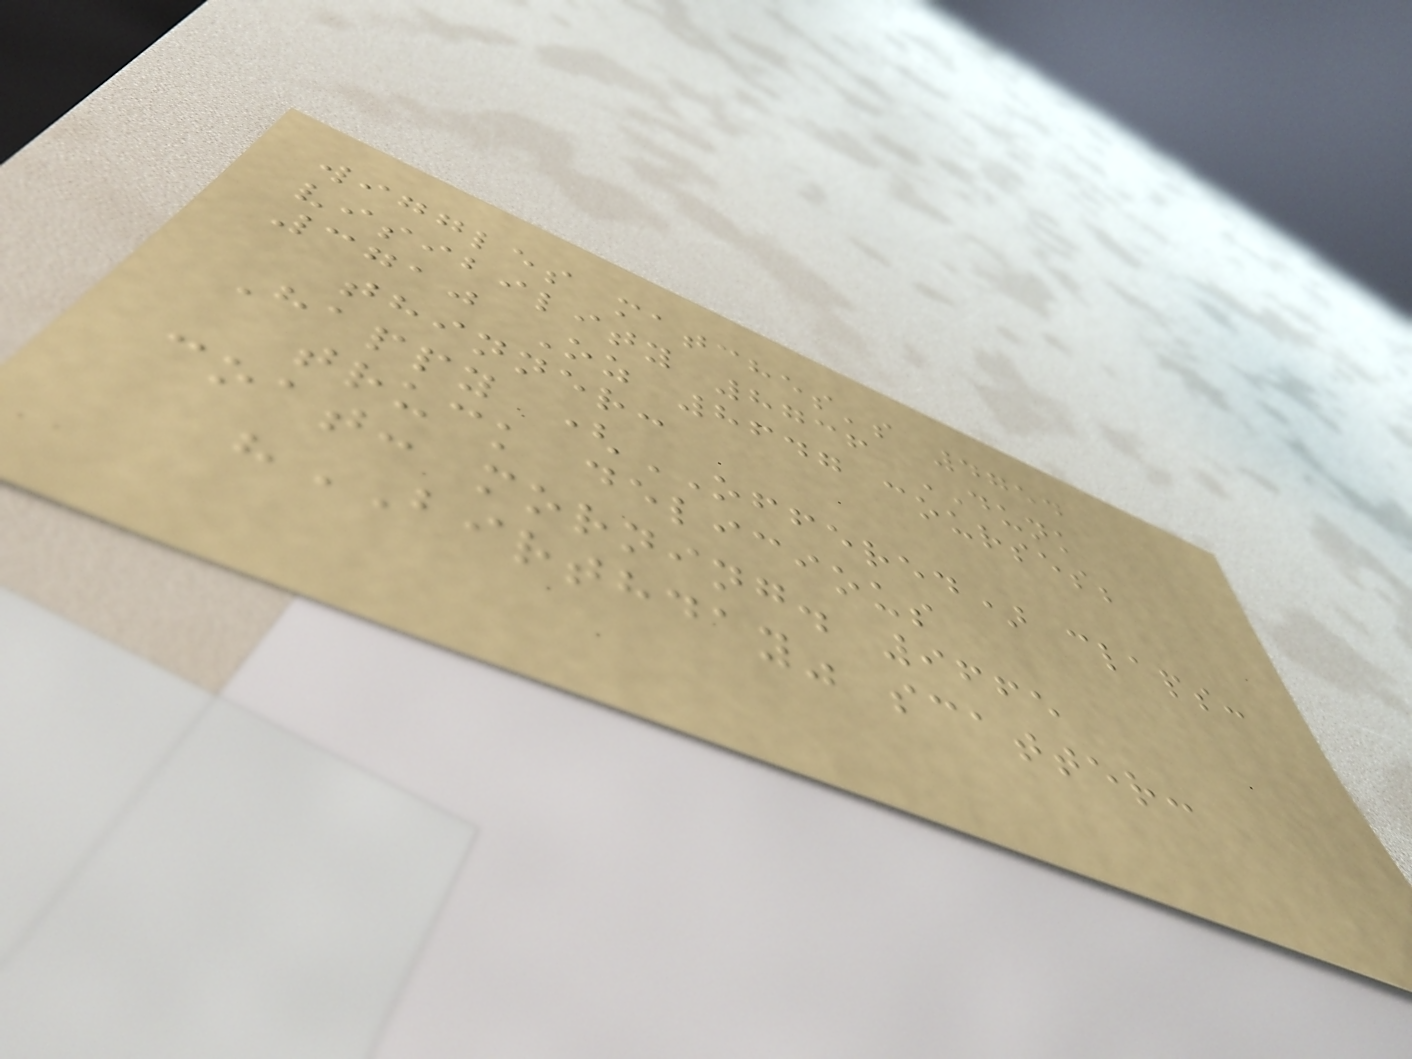wiggles matches's 4754
visibility 8736 DUNK
3710 Oz 8647 courses;
thinner:
Happy (OFFERED) claps:
truck delicious
coat: morning. 9665
"BIRTHDAY" scatter:
